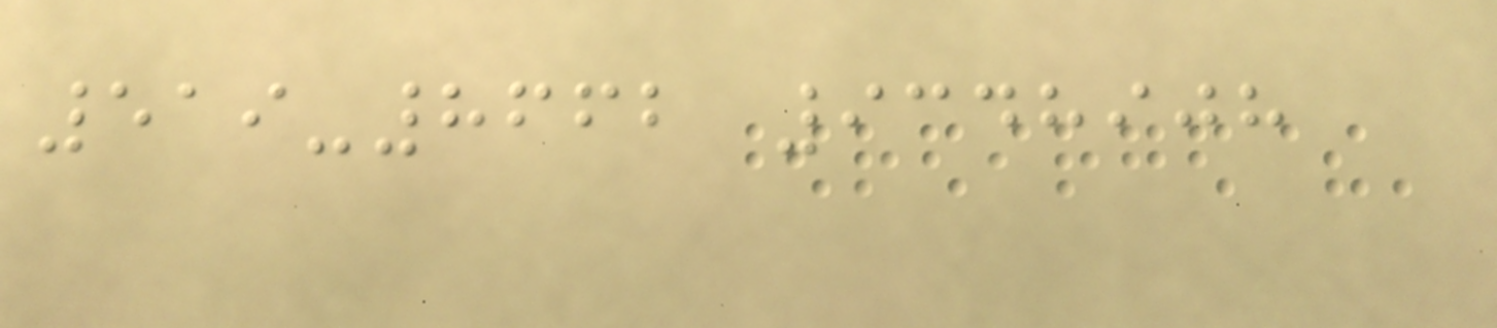519-8662 9348908
